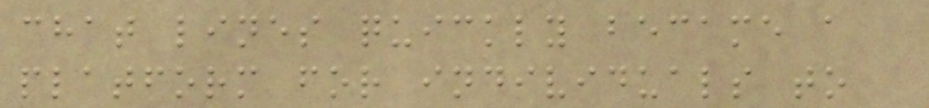chat lines quickly became a
platform for individuals to
